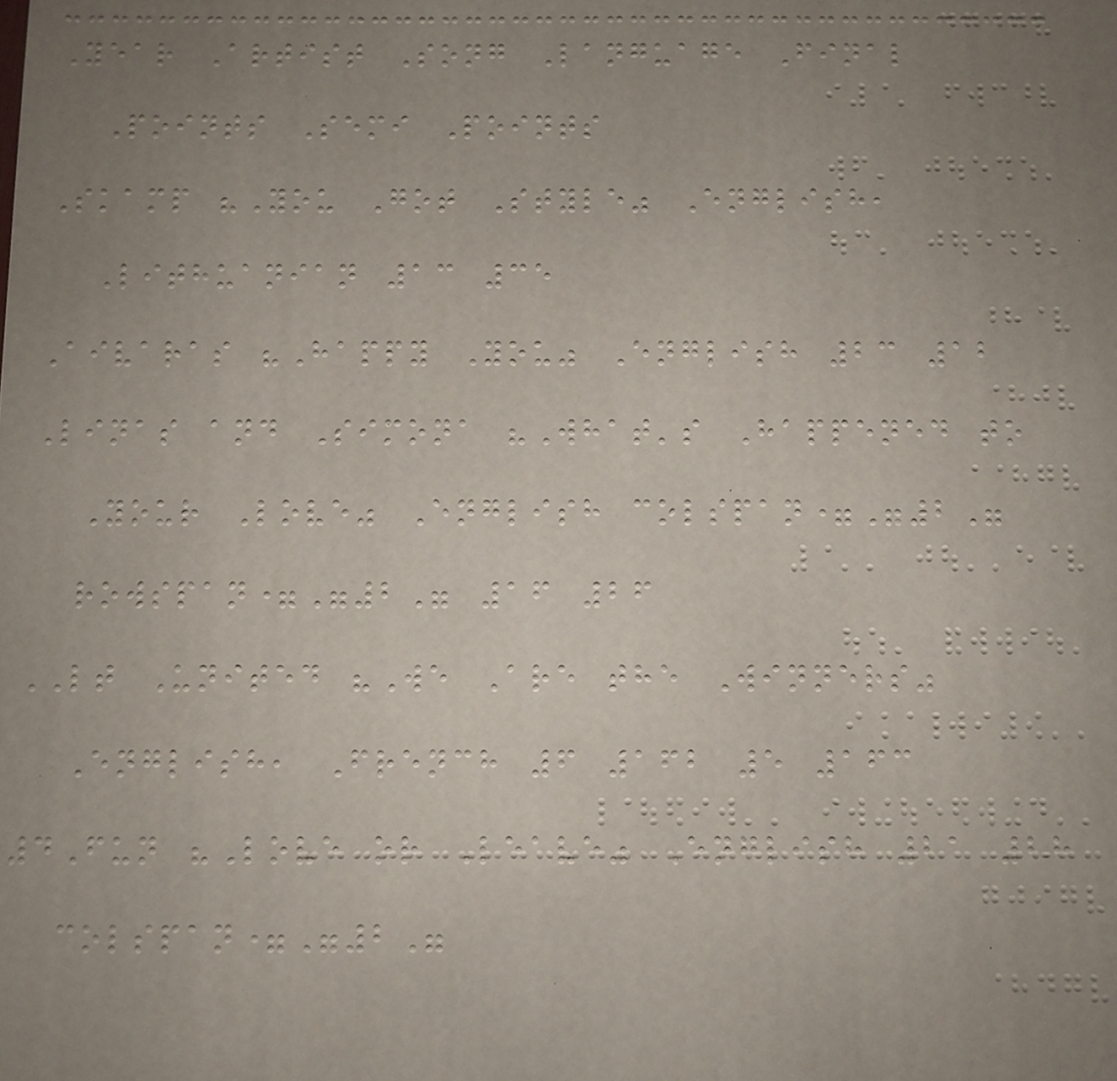Year Artist Song Language Final
Points Semi Points
Skamp "You Got Style" English,
Lithuanian 13 35
Aivaras "Happy You" English 23 12
Linas and Simona "What's Happened to
Your Love" English colspan="2"
rowspan="2" 16 26
LT United "We Are the Winners"
English, French 6 162 5 163
4Fun "Love or Leave" English 21 28
colspan="2"
